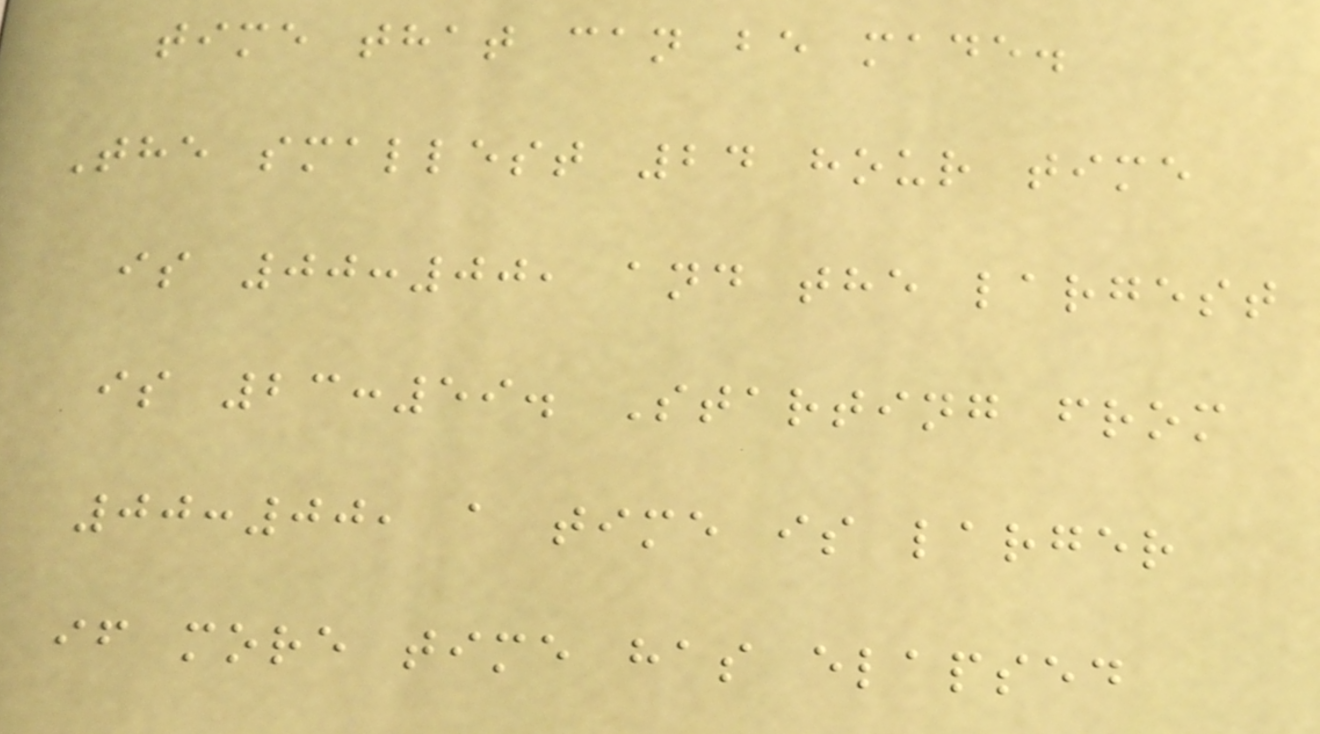time that can be made.
The smallest 24 hour time
is 00:00, and the largest
is 23:59. Starting from
00:00, a time is larger
if more time has elapsed
